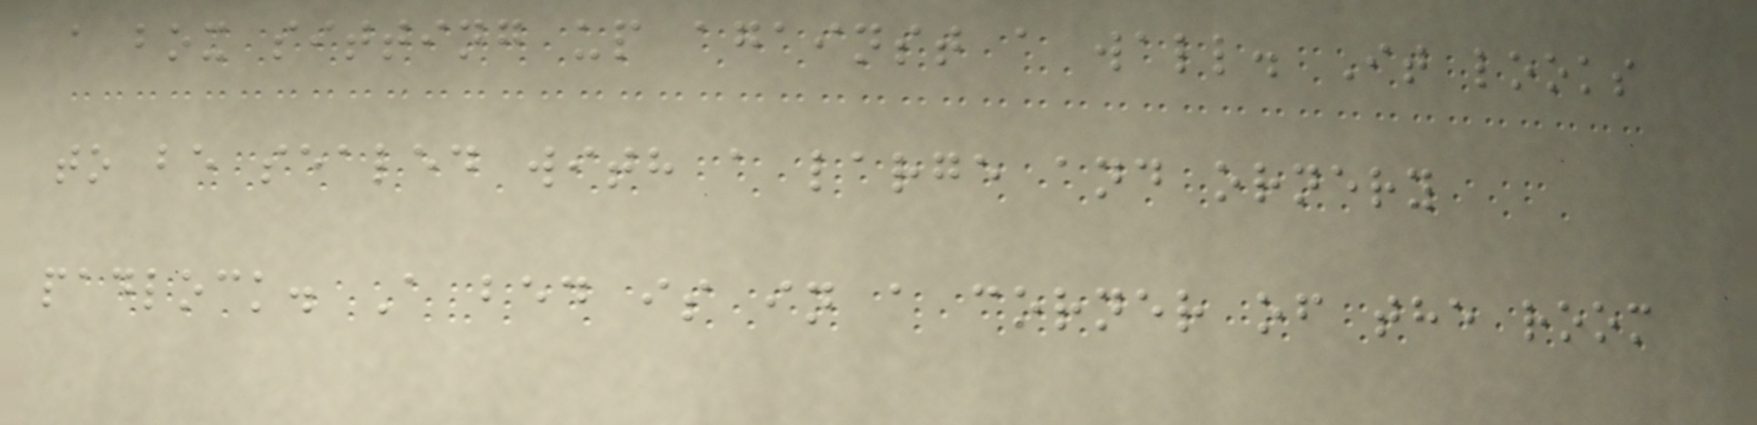a box sitting up against a wall. It looks
to be sealed with a large and ornery
padlock. A bed is in a corner of the room
